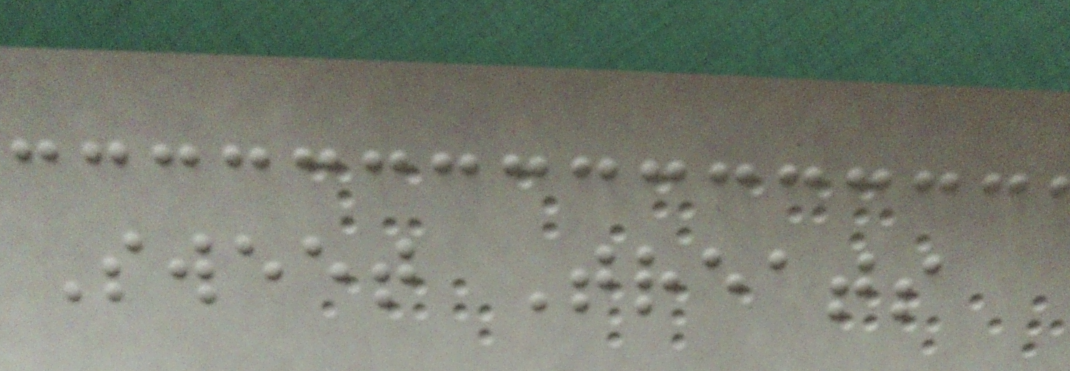Sweet Treats
